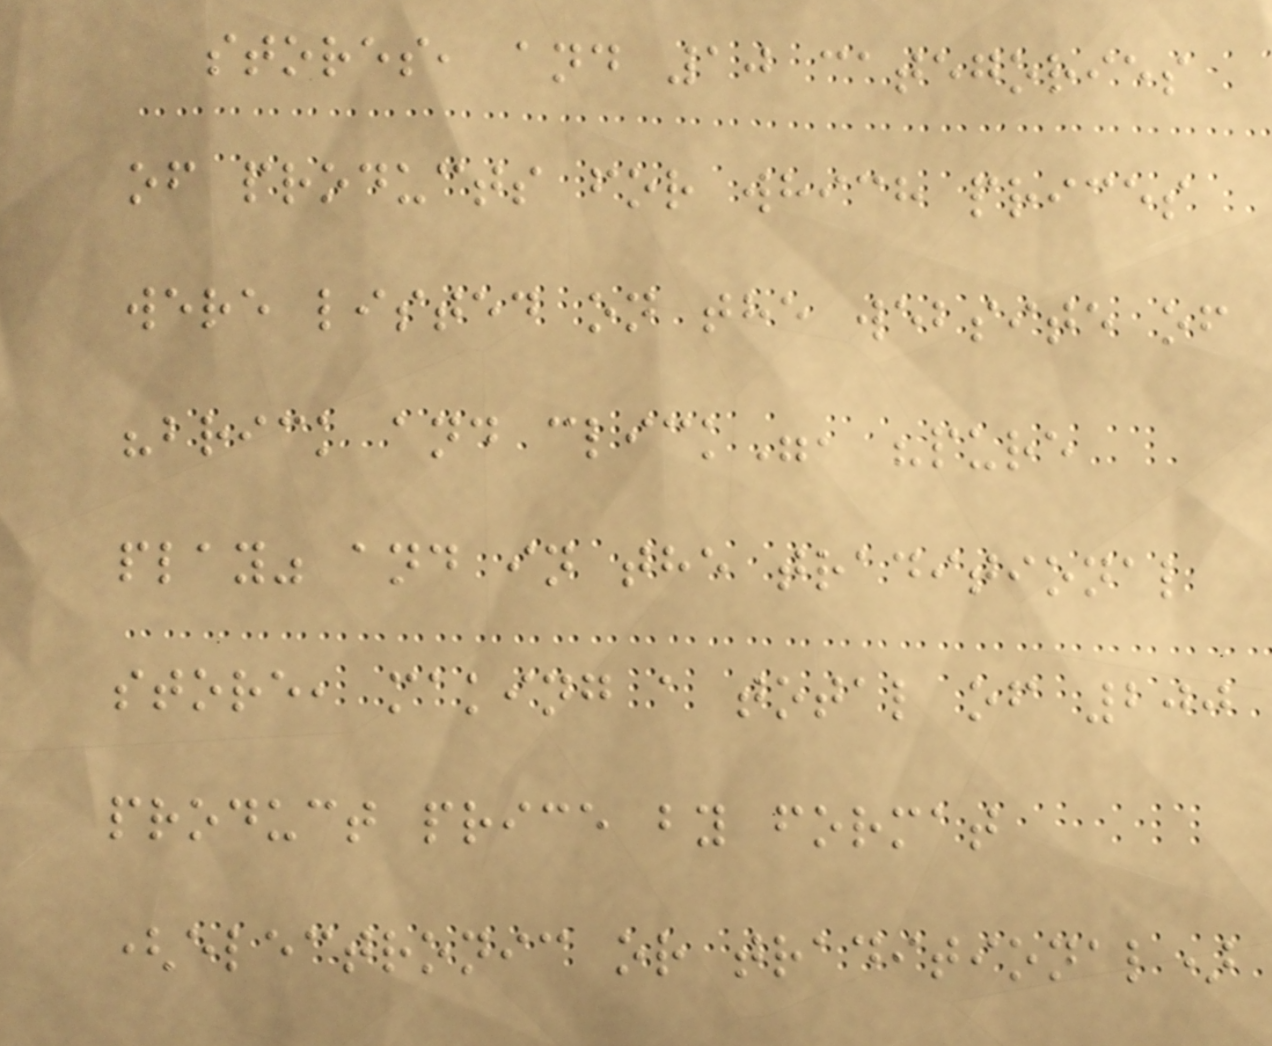stores, and 10 categories
of products for which prices
were listed on the website of
"brick and click", "pure
play" and in the traditional
store, making a total of 200
product price by format
(electronic or traditional)
